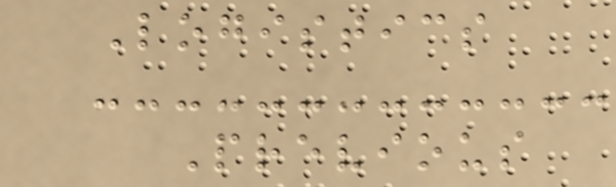Logistics
Previous
